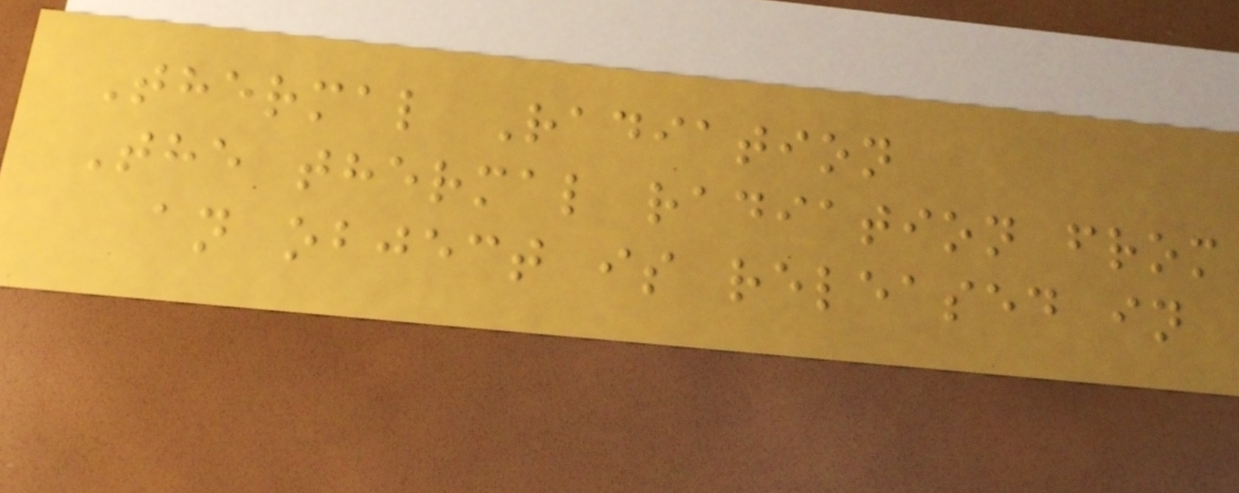Thermal Radiation
The thermal radiation from
an object is released in
